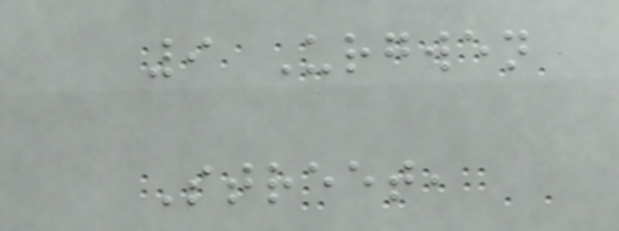9 Urgwen
Street,
